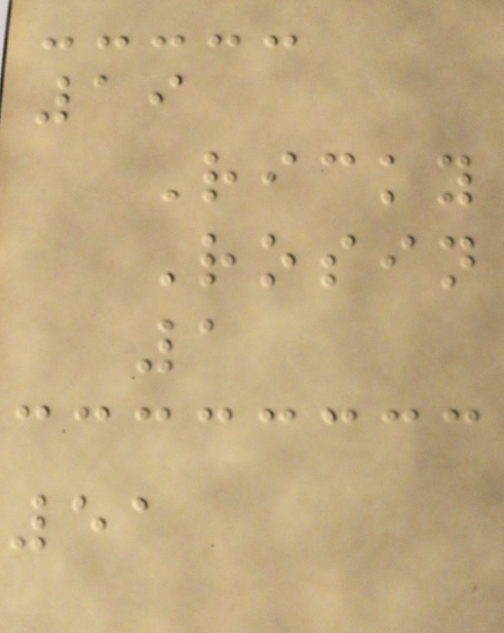19
Ricky
Rosin
1
51
